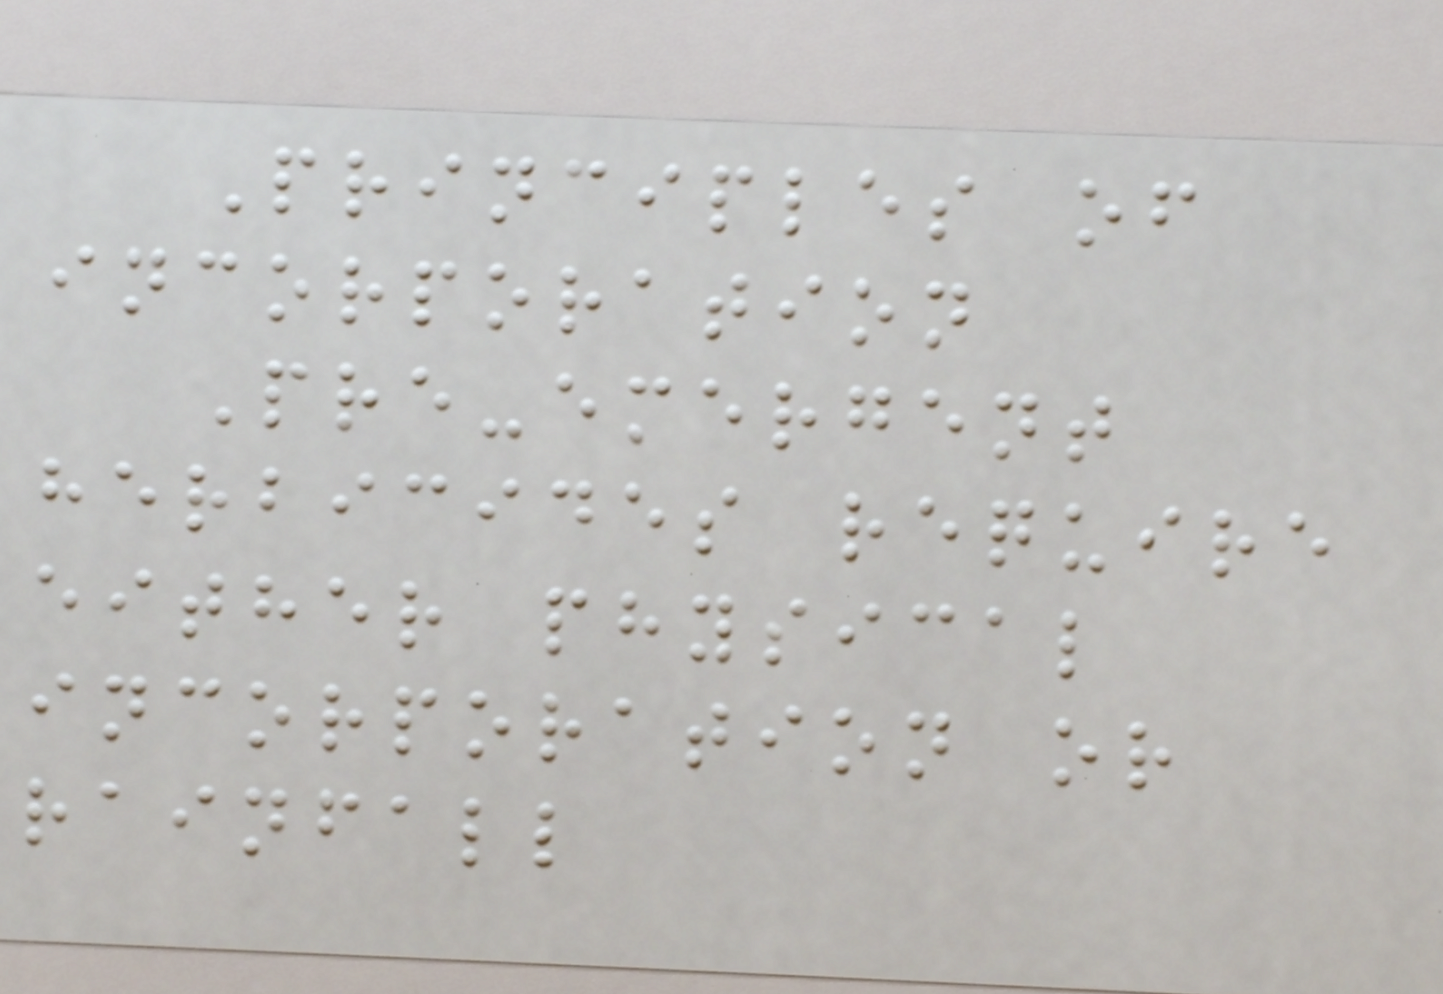Principles of
incorporation
Pre-emergent
herbicides require
either physical
incorporation or
rainfall
